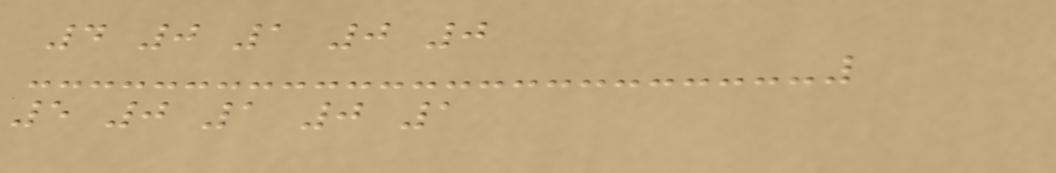4 0 1 0 0
5 0 1 0 1
